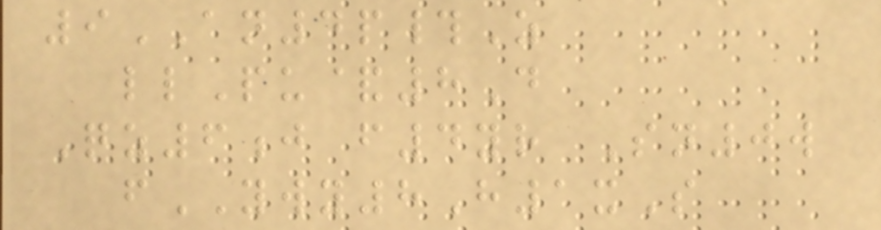9AN4p#Z
llPu&8D
Qz6j f4yr Sn0w
fYWY8H1xS
